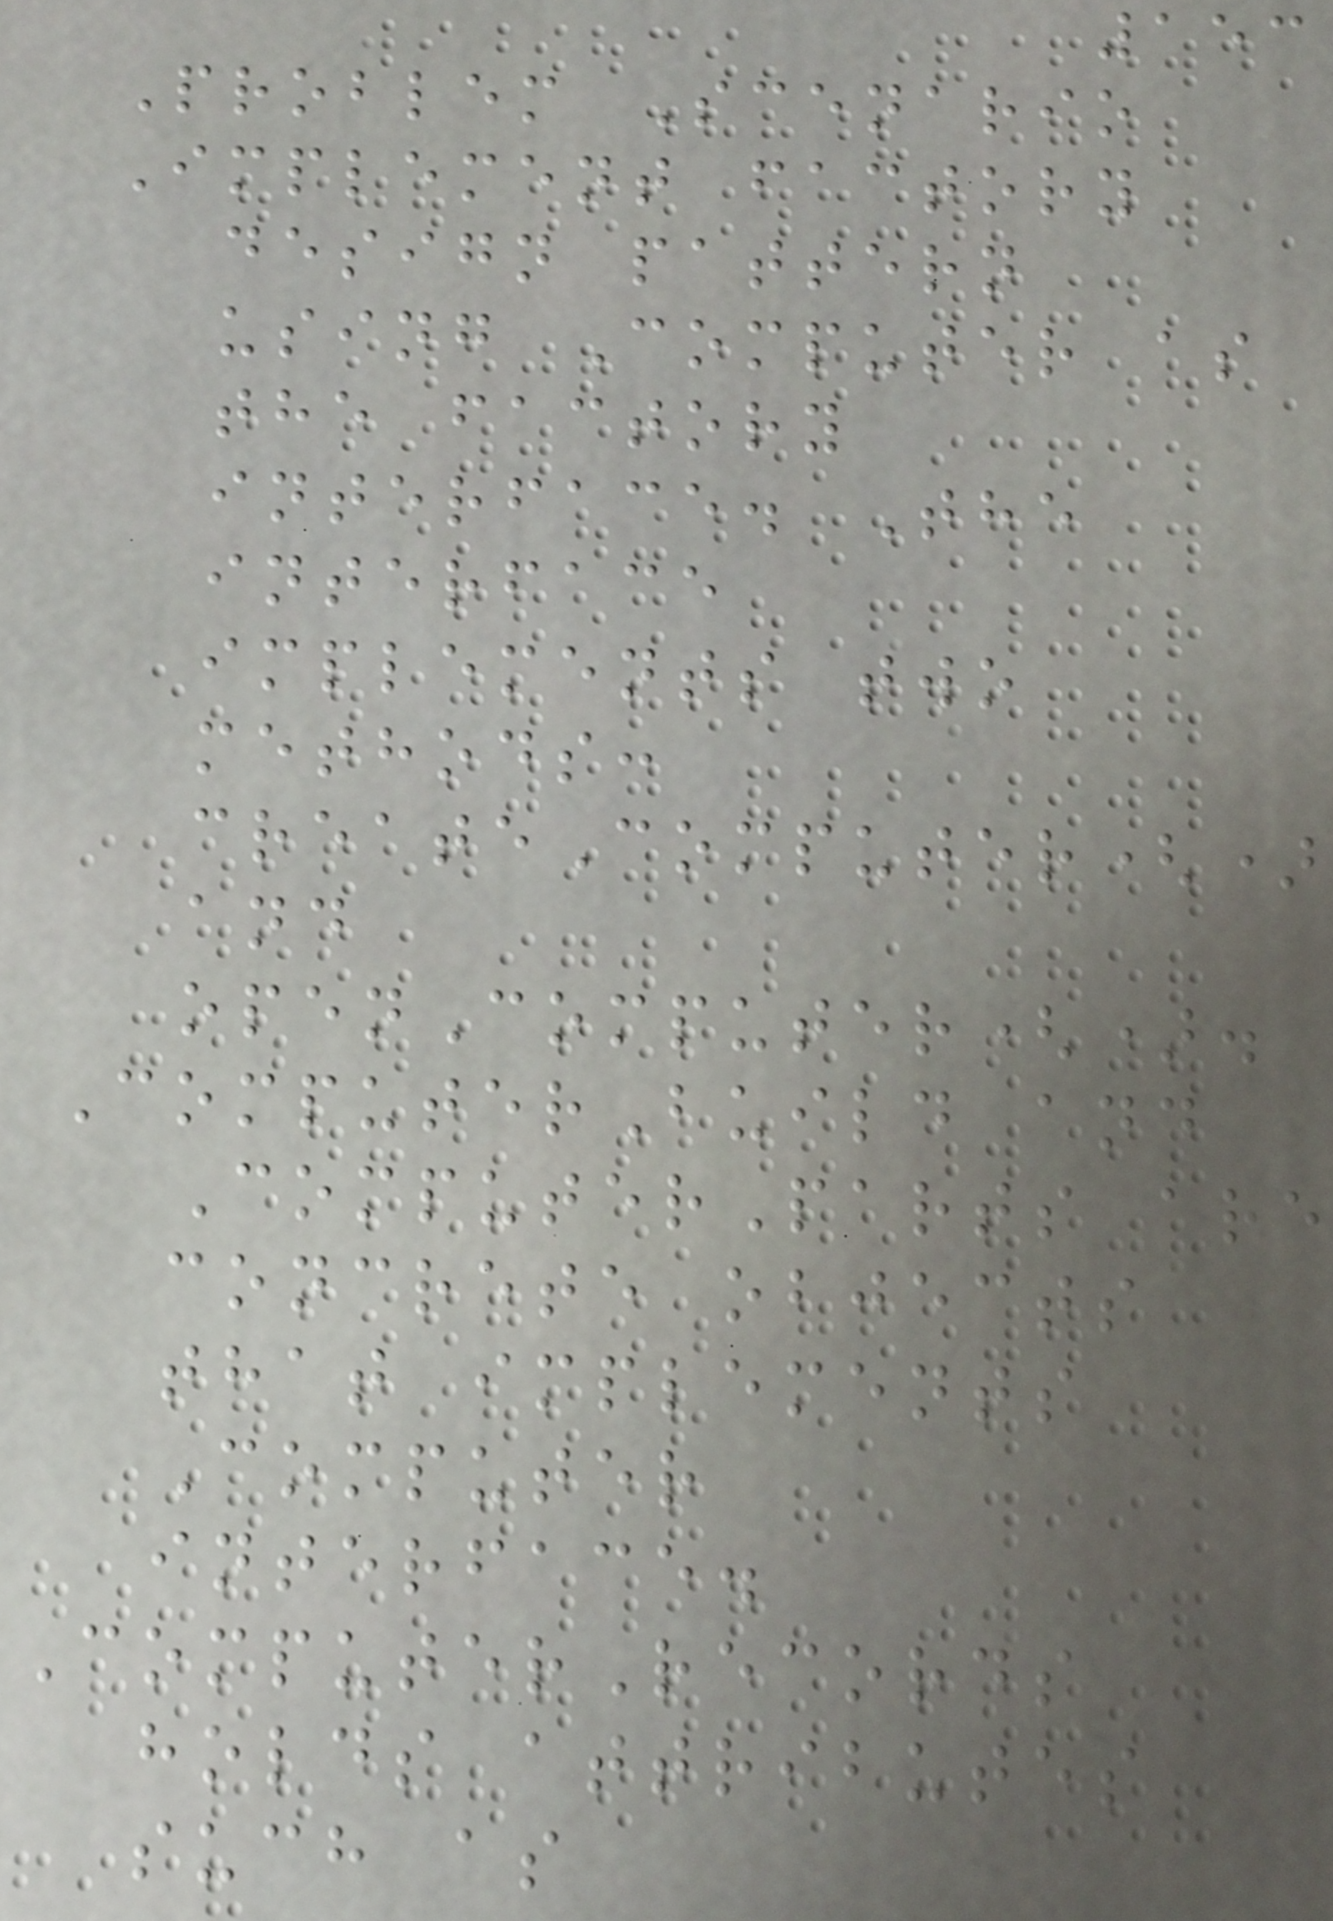153
Problem Scenario
Implement factory
design pattern
using Computer as
the factory
interface. The
interface
implements two
methods:
createComputer()
and
openComputer().
ComputerBuild and
ComputerParts are
concrete objects
that implements
Computer
interface.
ComputerRecords
holds attributes
such as
